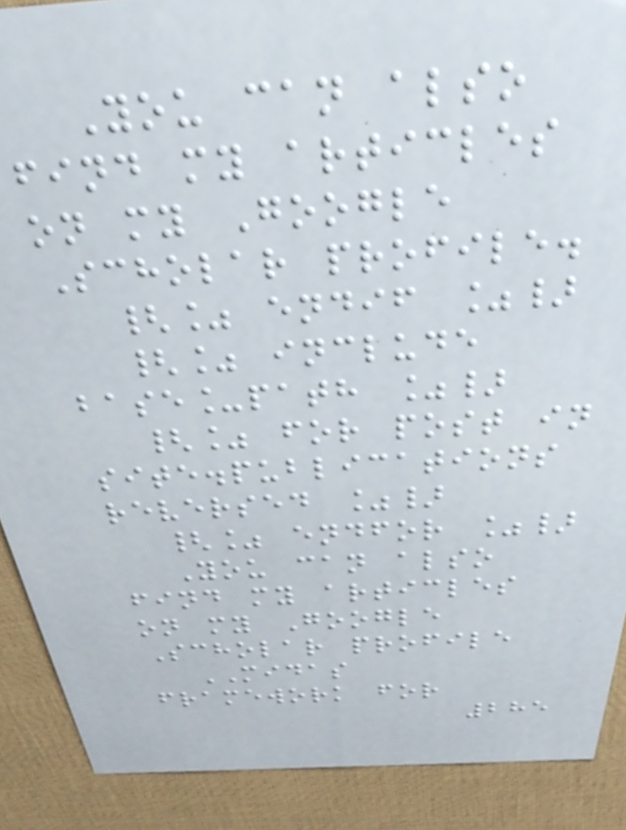You can also
find my articles
on my Google
Scholar profile.
{% endif %}
{% include
base_path %}
{% for post in
site.publications
reversed %}
{% endfor %}
You can also
find my articles
on my Google
Scholar profile
MIDAS
framework for
285
